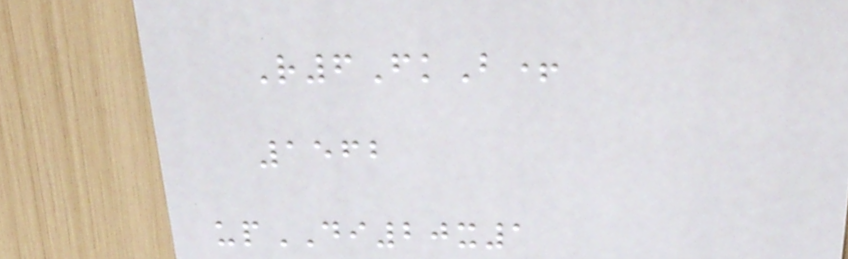R6FkB+
1562
upDI20x1
